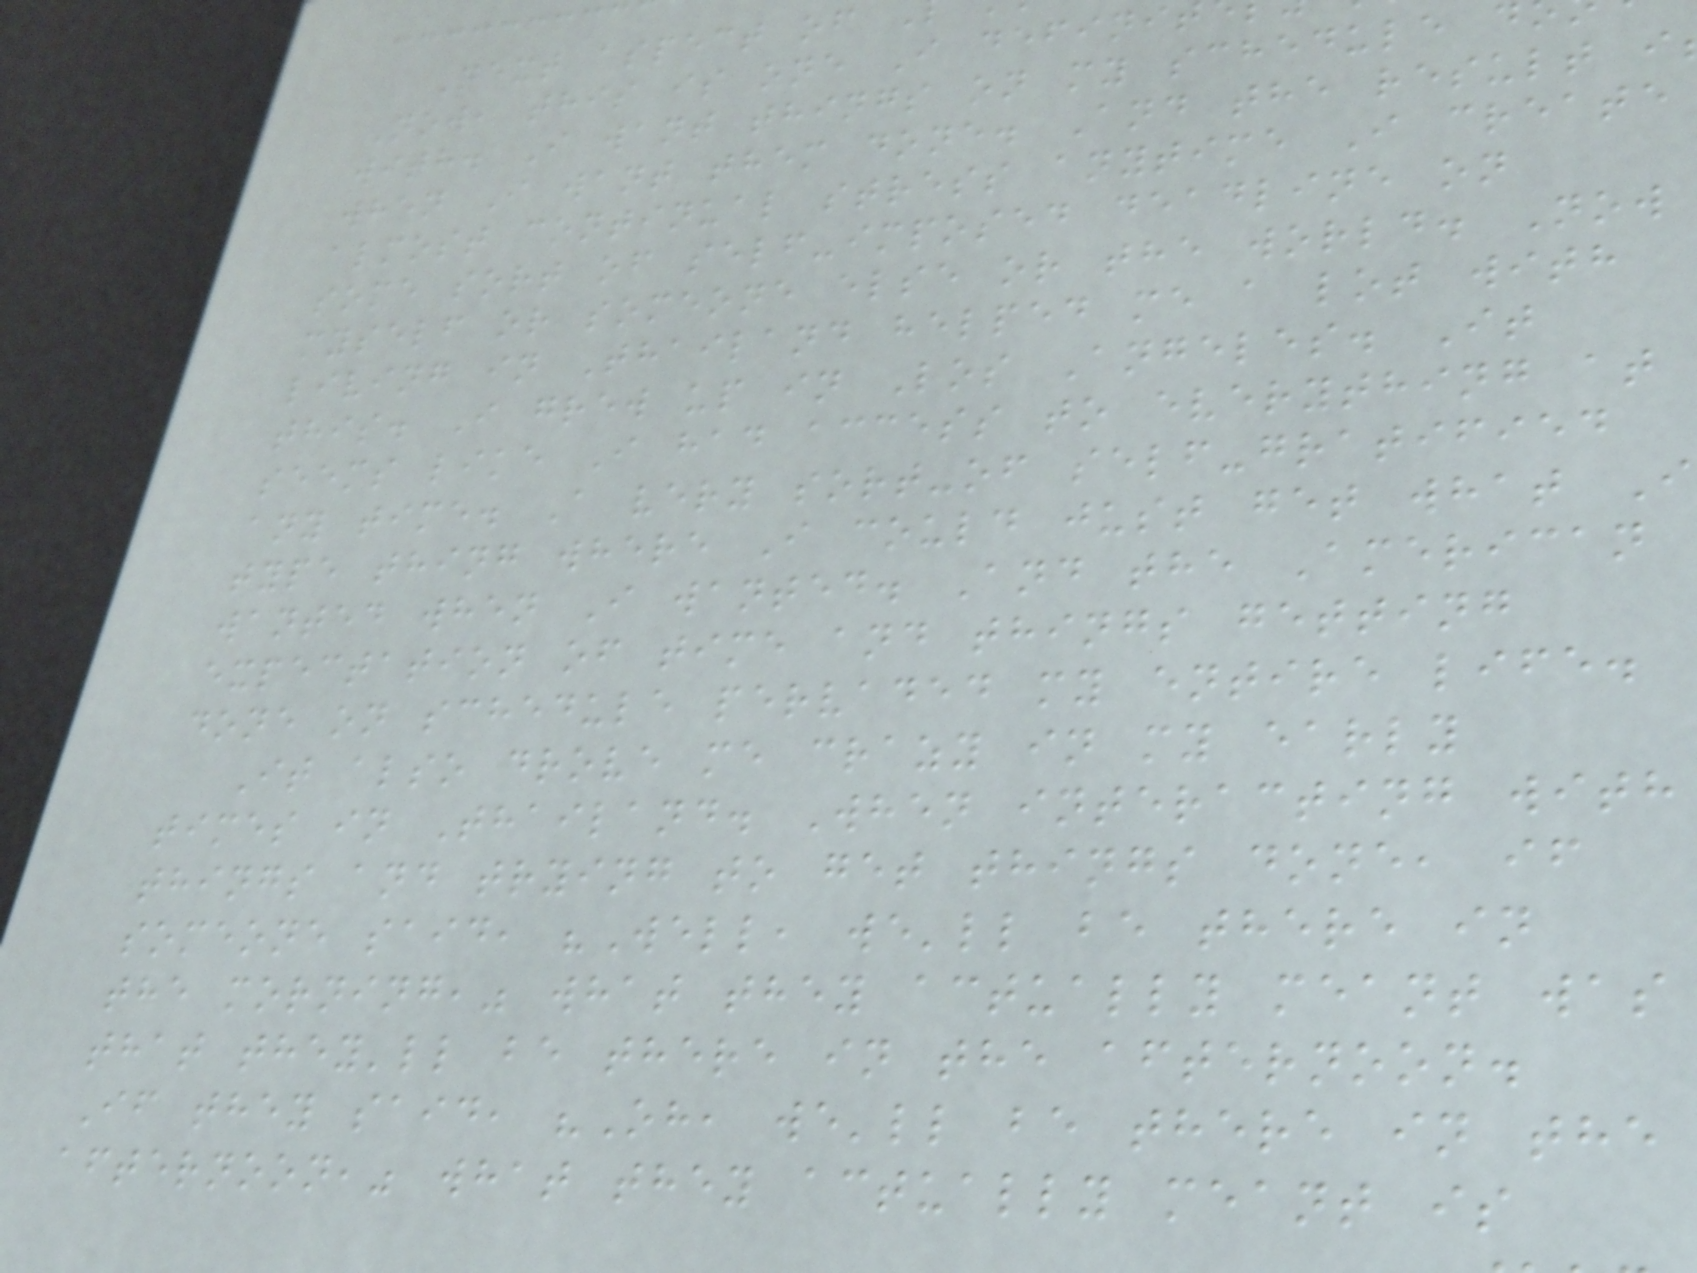Next aspect of
Now, this is one I defini
with. I want things on my schedule d
when I want them done. And the result i
almost continual stress anytime I create
some sort of self-imposed deadline on
myself or someone else or the world. Now
living in Thailand helped me a lot with
this. I grew up in Los Angeles. It
seems like I had access to everything at
any time. A very sort-of self-gratified
type thing where I could just get what I
wanted when I wanted. And the American
expectation of time and things getting
done on schedule pervaded my entire life.
It also drove me crazy in my early
times in Thailand. When interacting with
things and trying to get things done, if
someone said, "Well, we'll be there in
the morning," what they actually meant was
that they'll be there in the afternoon.
If they said, "Oh, we'll be there in the
afternoon," what they actually meant is
